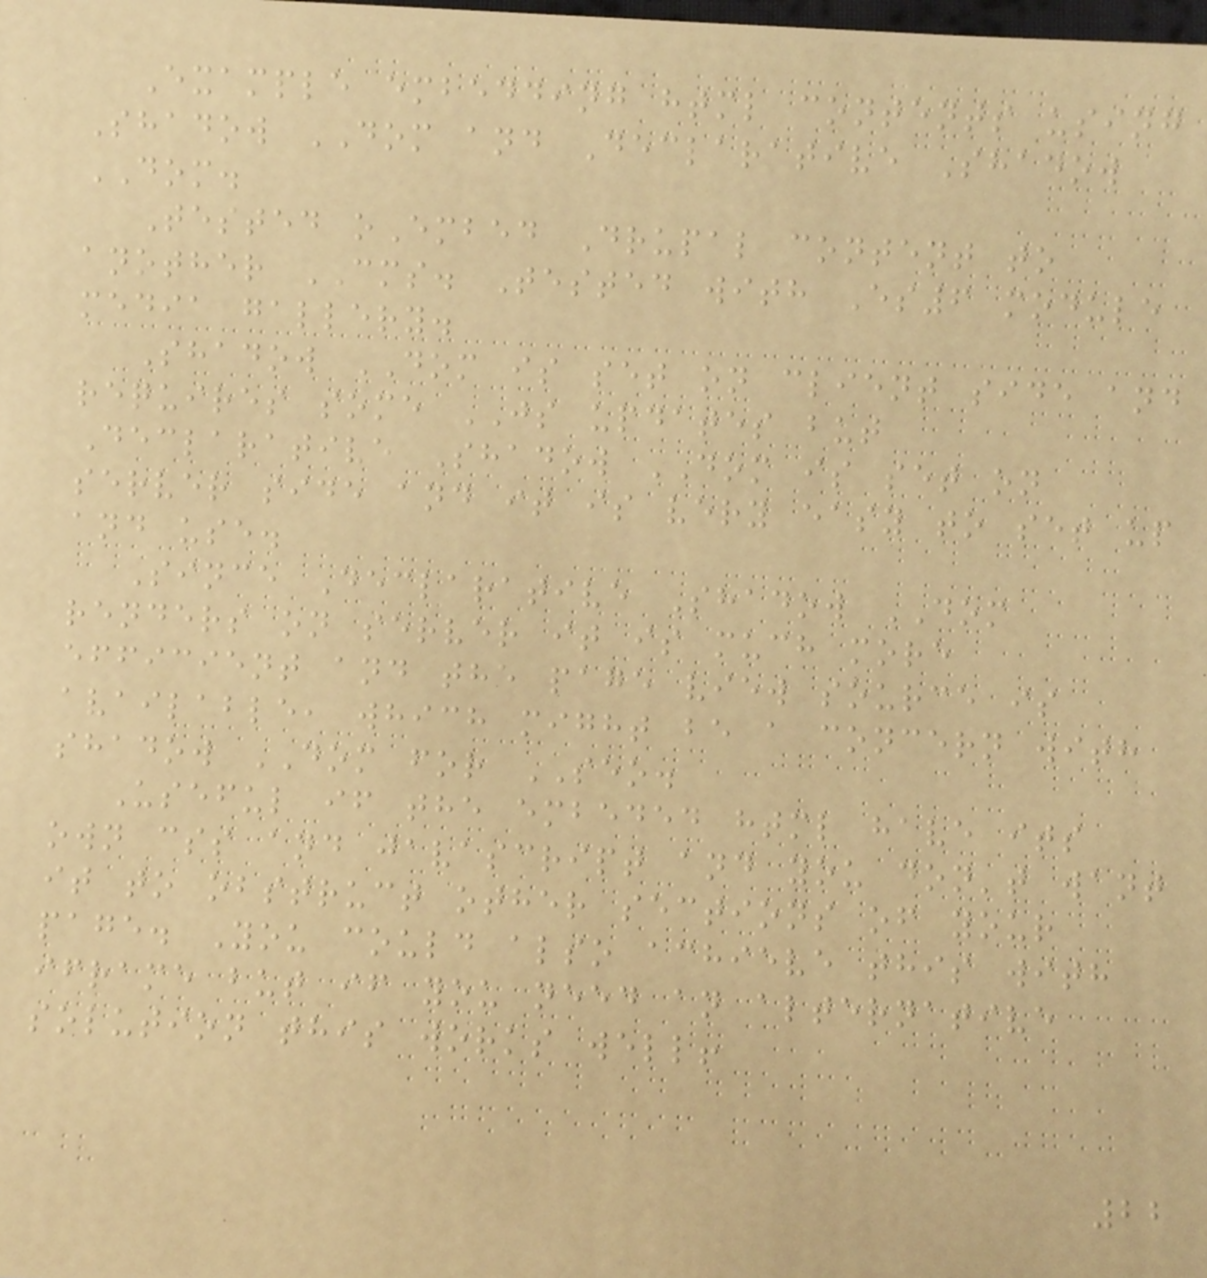Example embedding html contents using
Shadow DOM and Declarative Shadow
DOM.
Tested oEmbed Drupal content to
another CMS. Tested with Es6 module
media gallery.
Shadow DOM is set on client side and
requires some JS updates but
Declarative Shadow DOM is set on
server side and it is very easy to set up
and use.
Since Declarative Shadow DOM
renders on server it is much more
efficient and the page view source is
available, which might be a concern with
shadow DOM for SEO.
Useful if the embeded html have its
own css and javascript and you don't want
it to obstruct other sections of your
page. You could also achieve this with
iframe but if you need an alternative
solution this works well!
22
